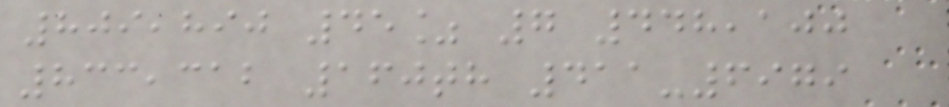809,890 45% 7 448,100
833,312 160th 411-6979
